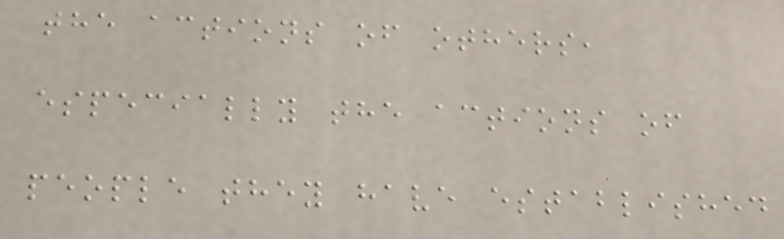the actions of others,
especially the actions of
people they have established
